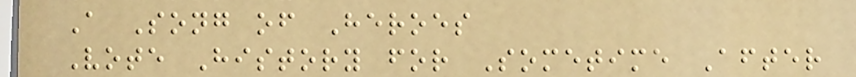A Song of Heroes
Vote History for Sometime After
